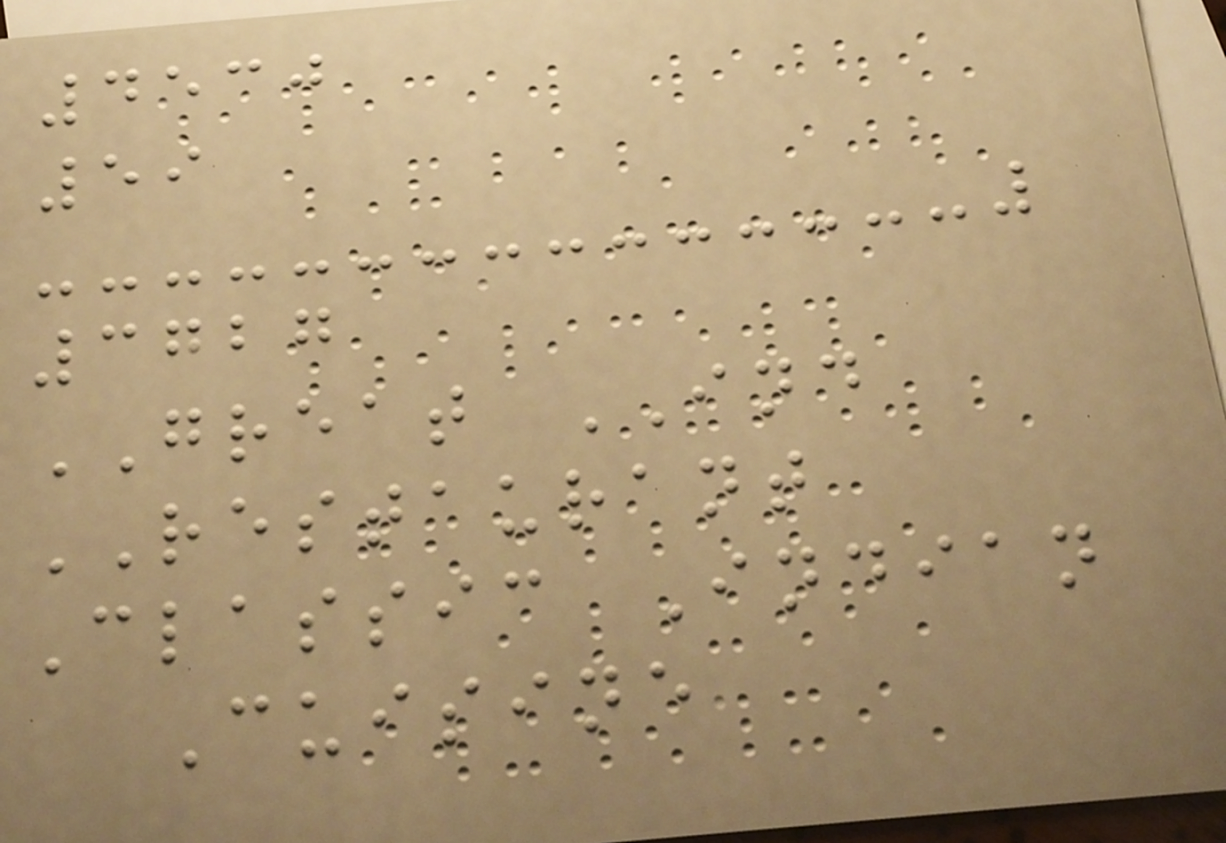4530
59
3727
GREAT IND
RESTAURANT
Classic Indian
Cuisine
